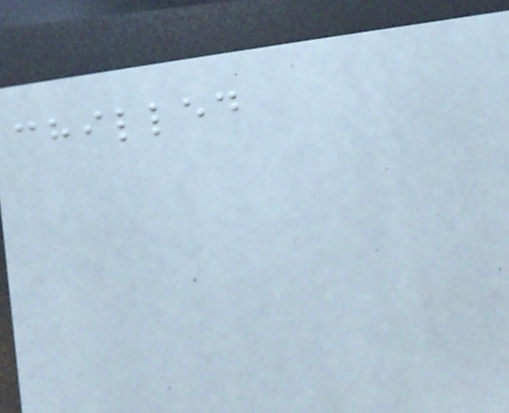chilled
